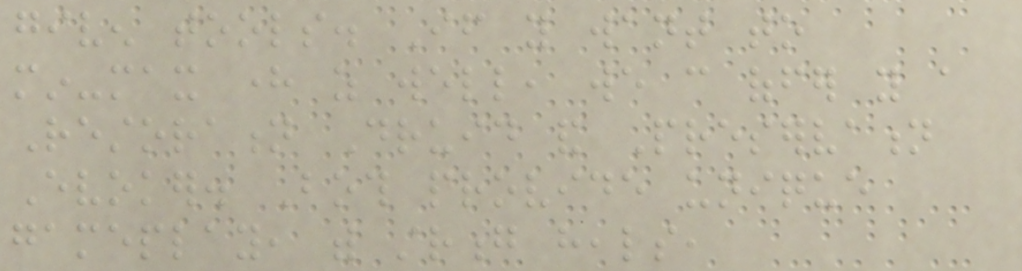given tools. If you want to
min-max here as well, we can offer you a
Restoration Druid and Preservation
Evoker. Both provide unique
gameplay, with strong heals,
